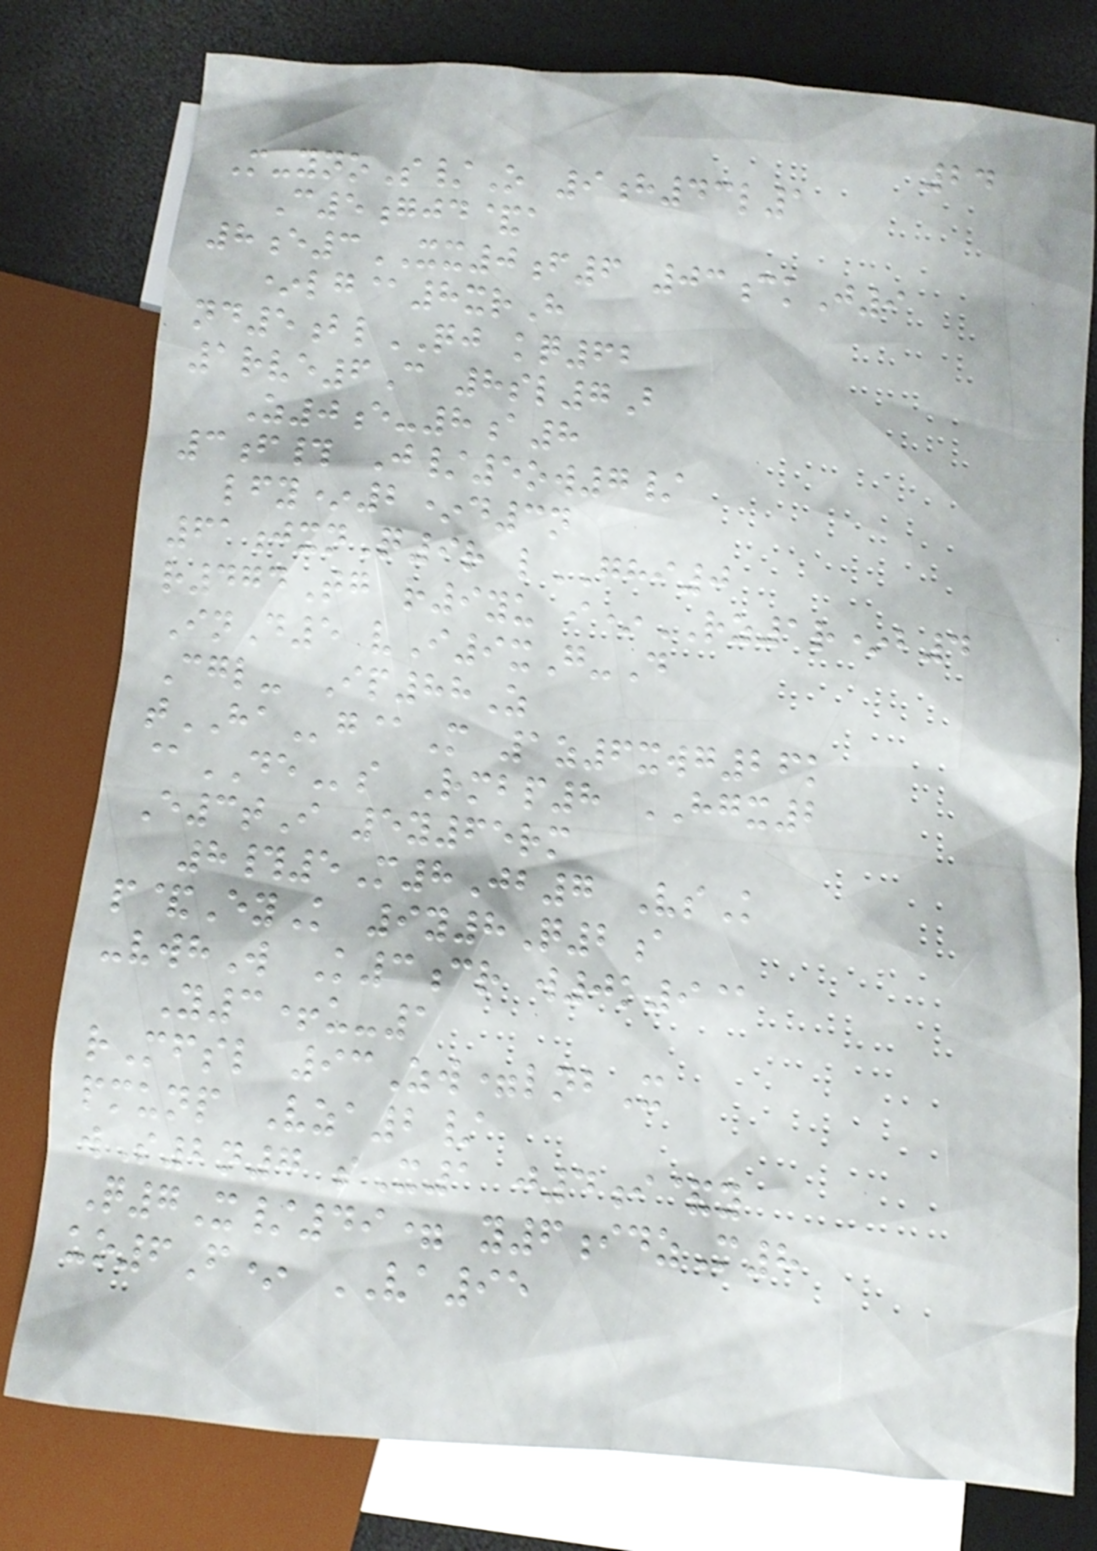24
M-ynoS/O 9h43l1
C5gjd&a
8e3XX0f6 03ckJ9
*lg@8xrH
nd5blQJ kq62
1rve6C 8sl7B
Z0e-8a8
3f# J/5ow7/
lfy*2*d3n
61jxnQ9r lGHI0
r474Tg r9yu i*RZ1r*b4
InD5 vI9xG-D
Cgl- Ip88Z
tHAg@M 1z6xwg26k
@DEs Rmbp8 HGX2
E3tI 5y65rm
8#5M8Jb7 VsK
p&EyK 9y8Q2a
-vwhW K3cr w0k9@
Y3+u-1
rMfsl 93Zw=lnbX
pmunp Vza2/
wS2n7 sX1 j4i&y
Q7X/49= y6idzM8
uo6F* VA95
